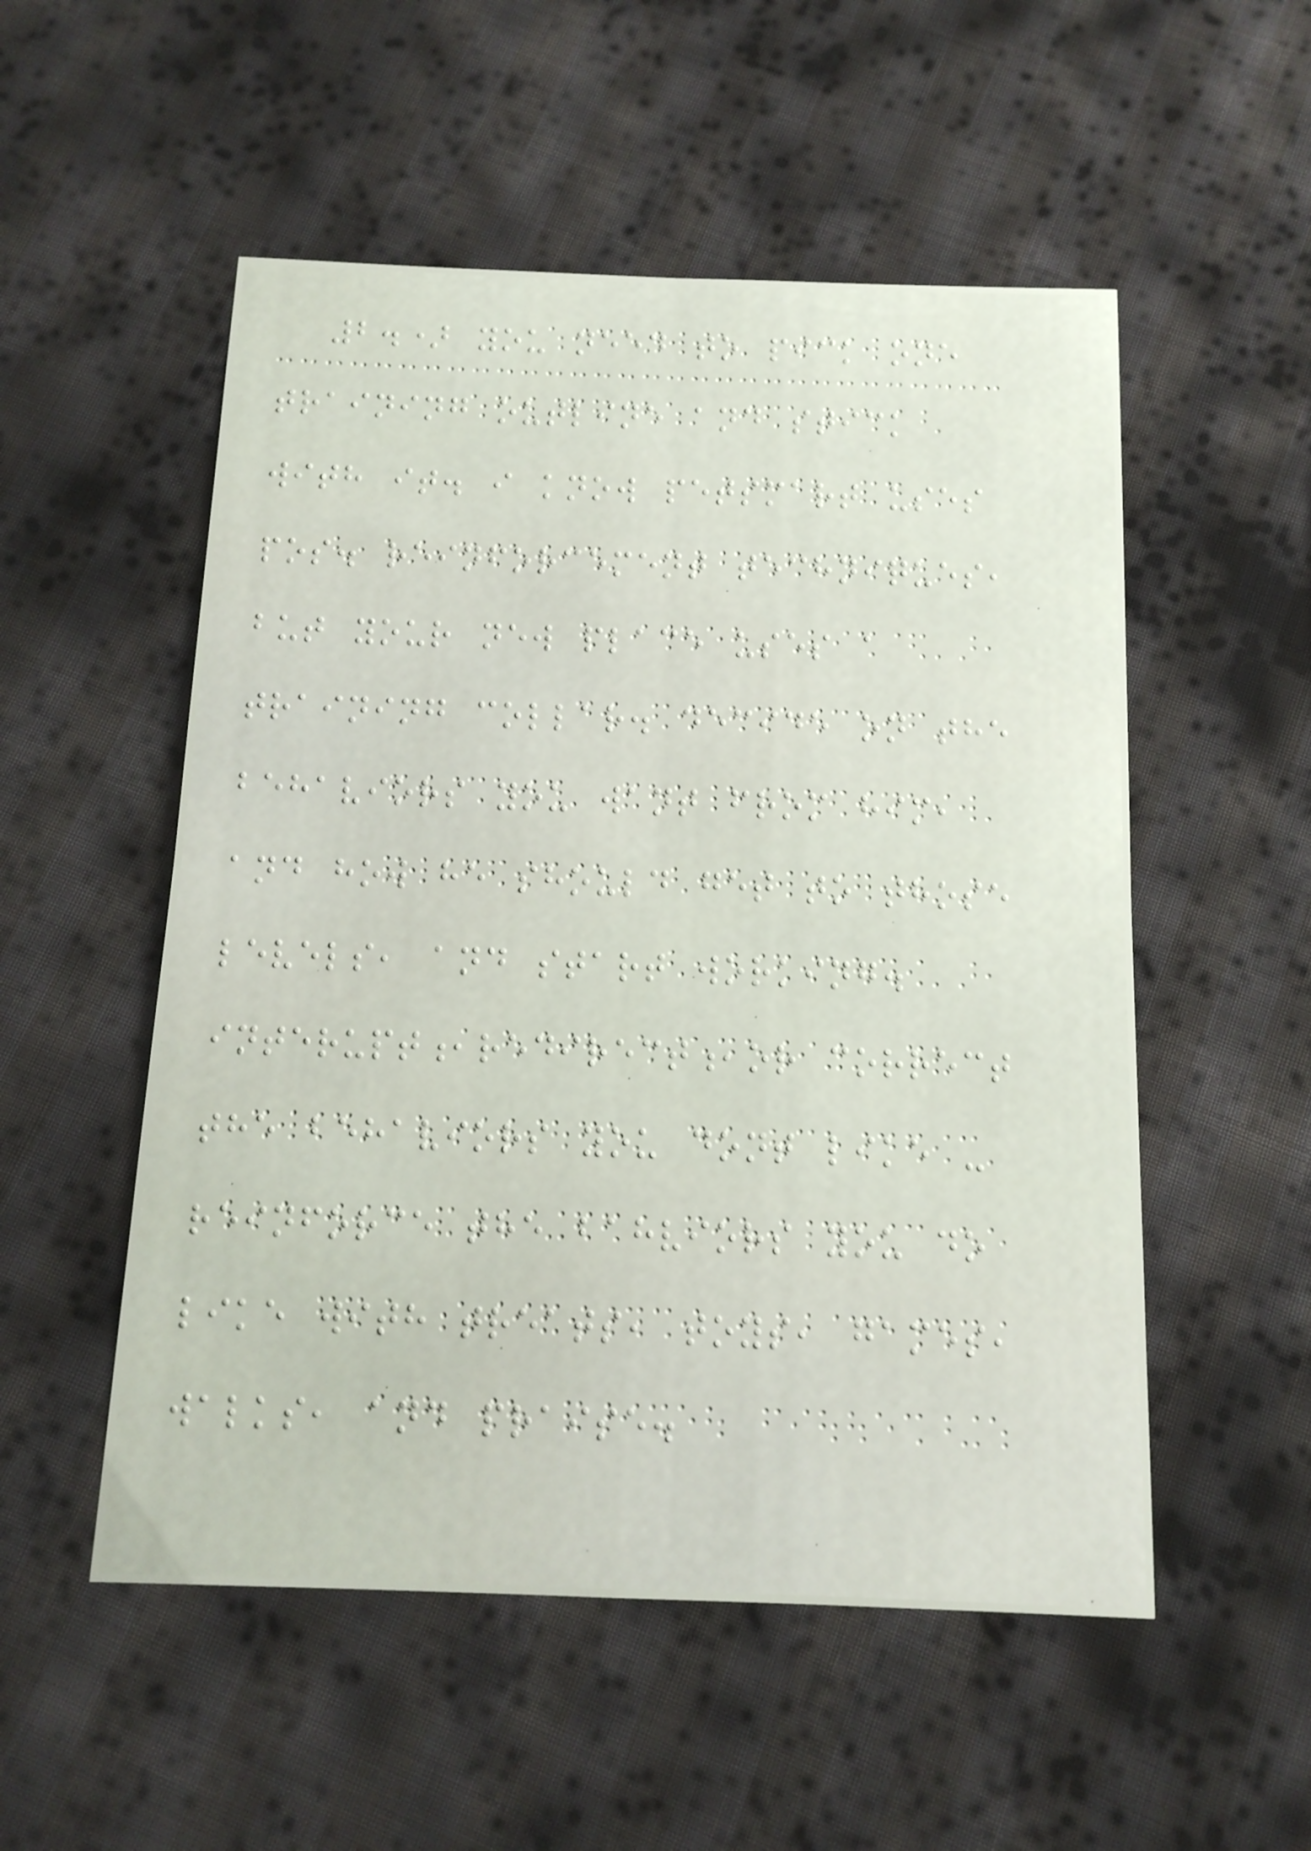2.) you need to pick one
training outline and stick
with it. i know petsmart uses
pos. reinforcement techniques,
but your new place uses a
training collar. decide on the
behaviors you want from him,
and how he should get to those
levels, and start working.
interupt,redirect,or correct
the behaviors you dont like -
reinforce the bahviors you do
like with treats, toys, games,
walks, and praise.
